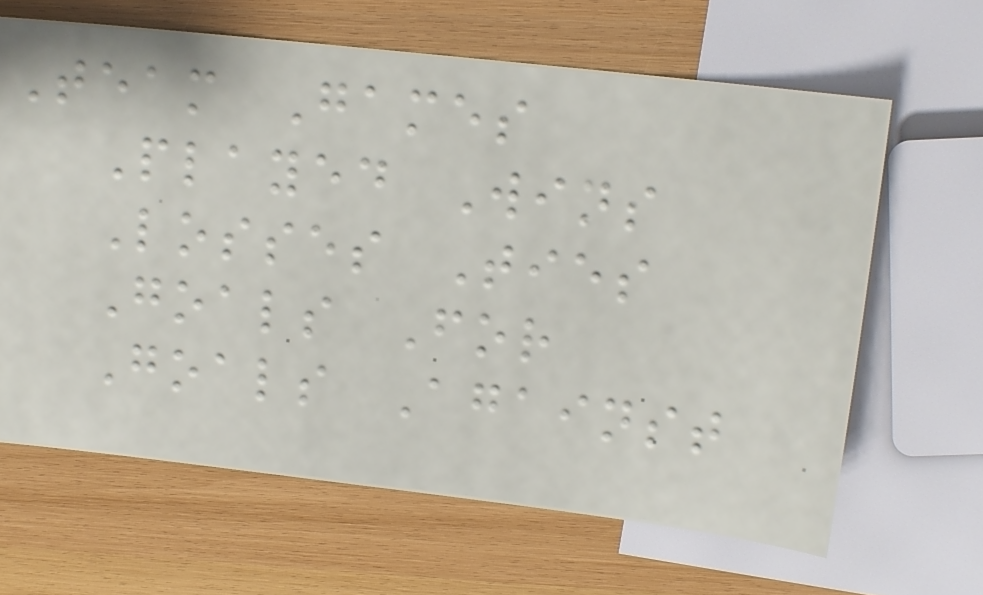Team Games
Played Wins
Losses Ties
Goals For
Goals Against
